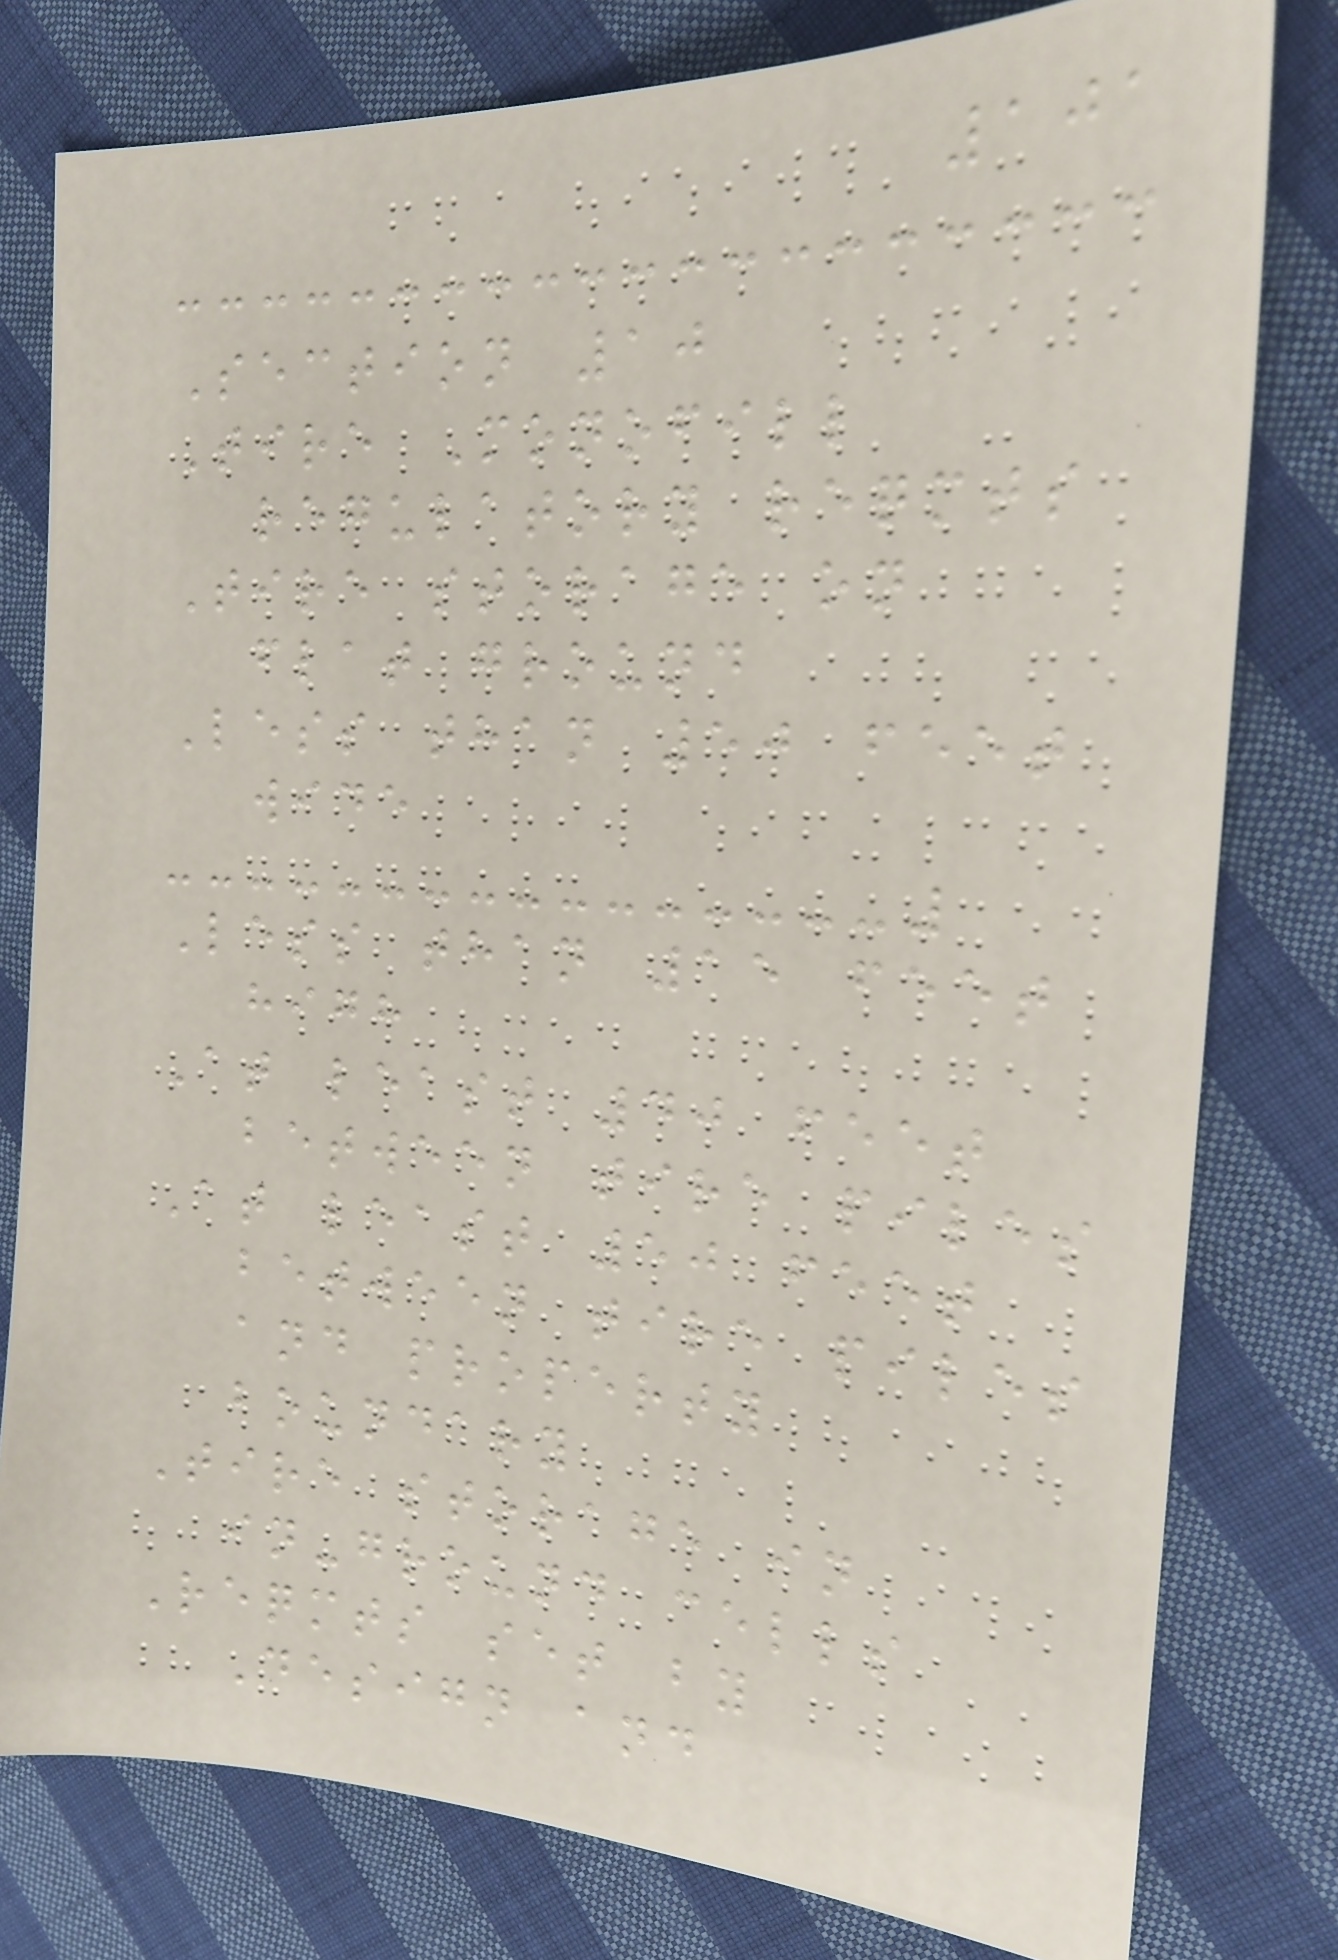101
Section 10
Tire Monofill
regulatory reqmts
Tire storage on
flat ground
Less than 50 feet
wide
Less than 15 feet
high
At least 40 feet
between tire piles
At least 50 feet
between tire piles
and property
boundary
Tire storage in
in-ground cells
Reqmts set by
Design and
